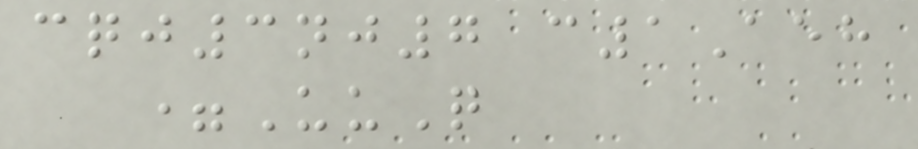cqj3nj7 c1Aeh
=UuQ
